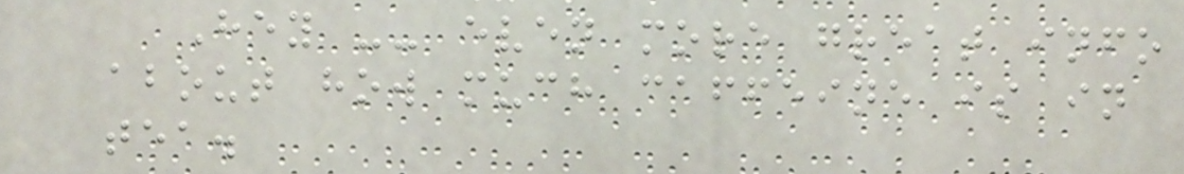Hey -- even more great info
about how much caffeine is in
tea.
